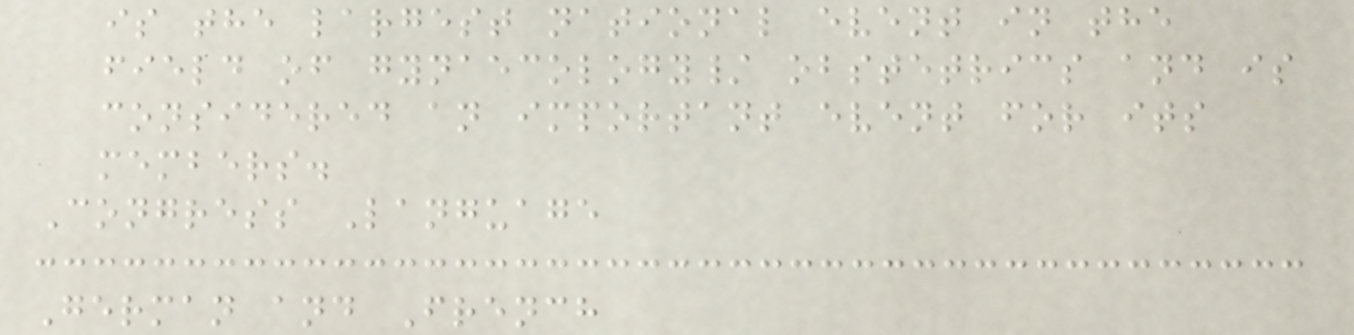is the largest national event in the
field of gynaecology/ obstetrics and is
considered an important event for its
members.
Congress Language
German and French
